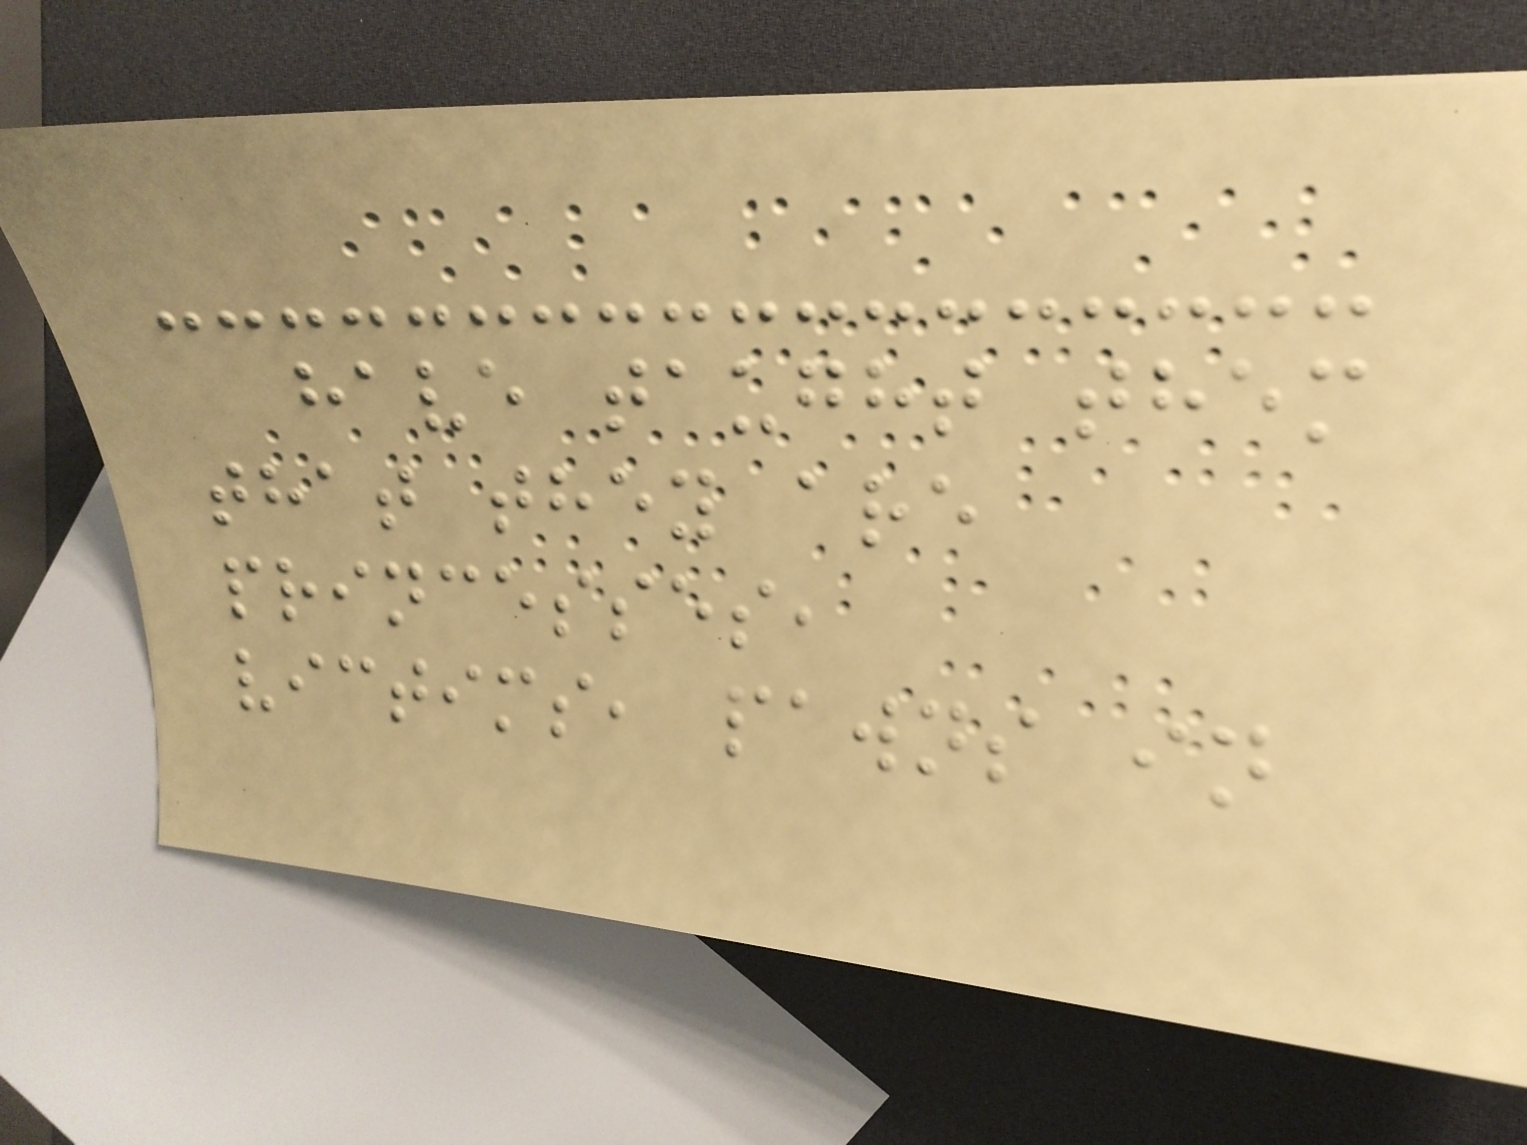have taught them
that they are
princesses,
victims, pawns in
